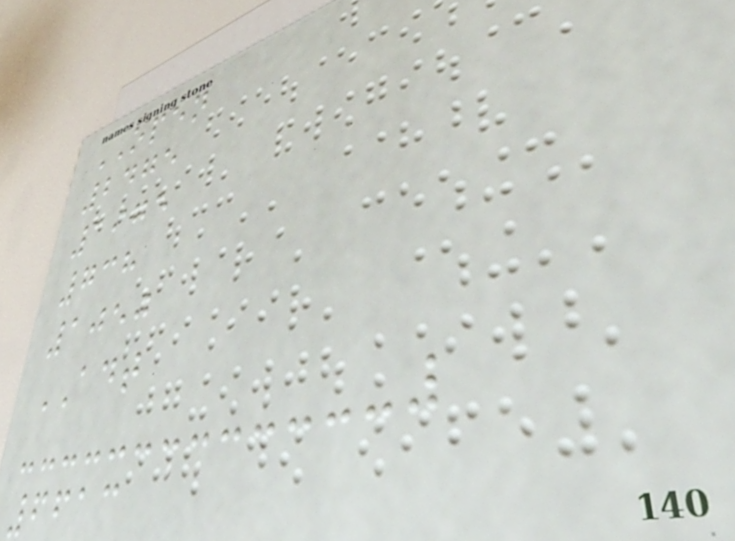OPEN
2475
1975
738
1050
ADT
6613
